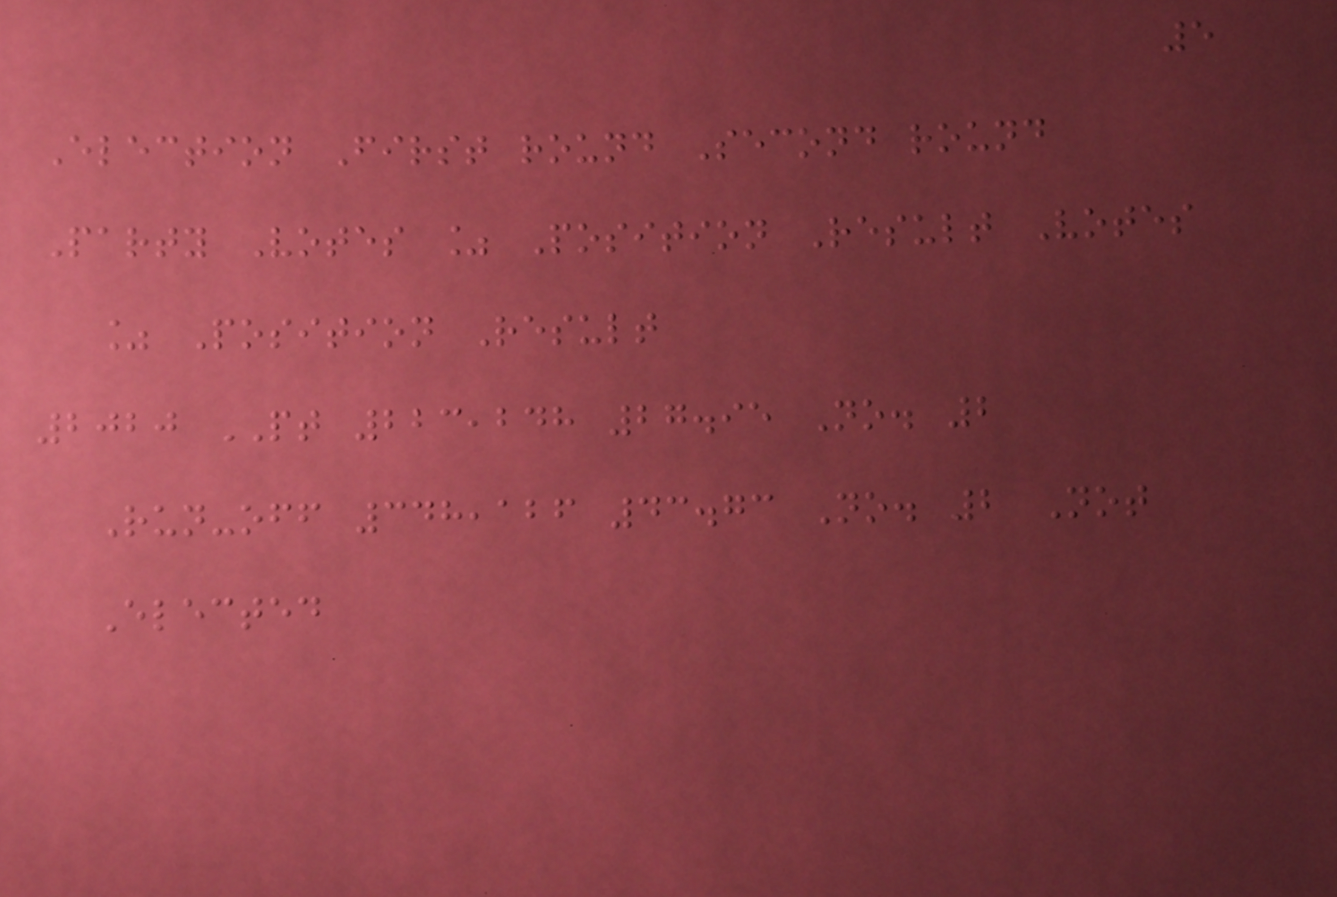5
Election First round Second round
Party Votes % Position Result Votes
% Position Result
2020 PT 223,248 27.95 No. 2
Run-off 348,126 43.73 No. 2 Not
Elected
